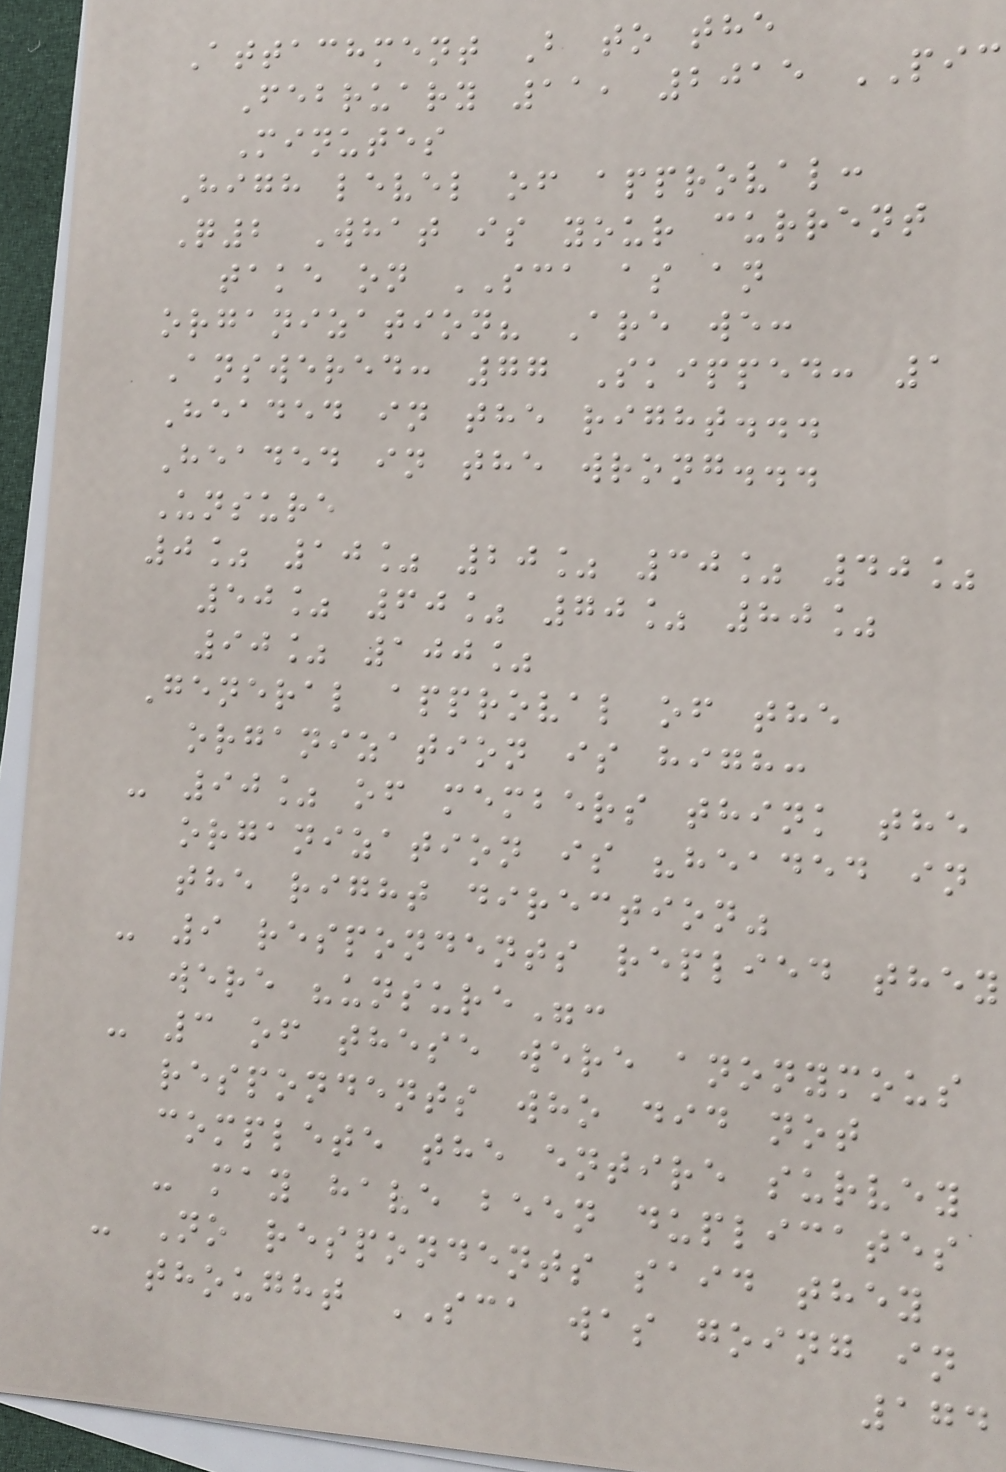Attachment B to the
February 11, 2015 PIC
Minutes
High level of approval:
Q2 What is your current
take on SCA as an
organization? Are we:
Answered: 77 Skipped: 1
Headed in the right...
Headed in the wrong...
Unsure
0% 10% 20% 30% 40%
50% 60% 70% 80%
90% 100%
General approval of the
organization is high:
- 90% of members think the
organization is "headed in
the right direction"
- 9 respondents replied they
were "unsure":
- 3 of these were anonymous
respondents who did not
complete the entire survey
- may have been duplicates
- No respondents said they
thought SCA was going in
174
